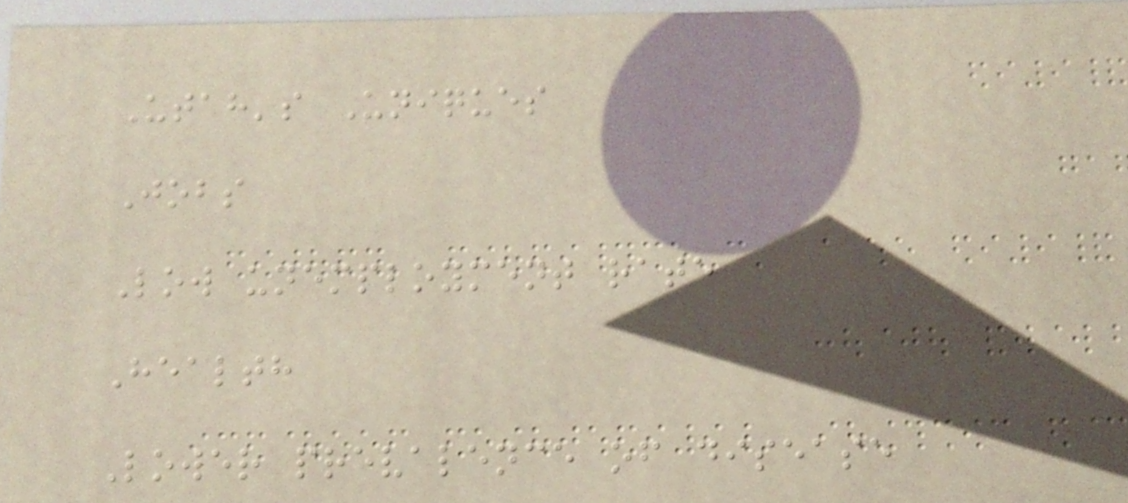Utah's Uniques
Jobs
Low unemployment rate
Health
Lower prevalence of disease
